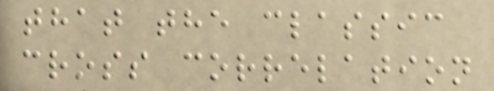that the classic
cross correlation
